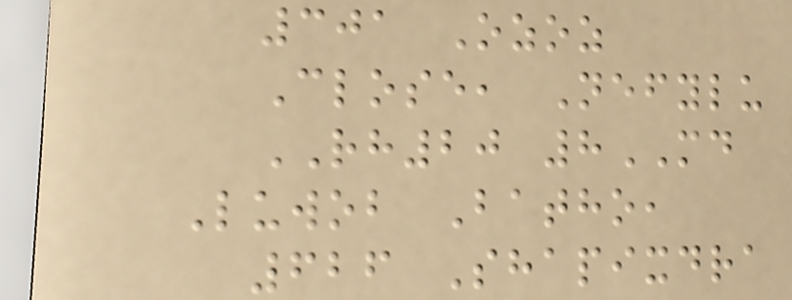301 Ozoz
Close, Nefylu
RH20 8MD
Luwob Batho,
626 Shapixdra
